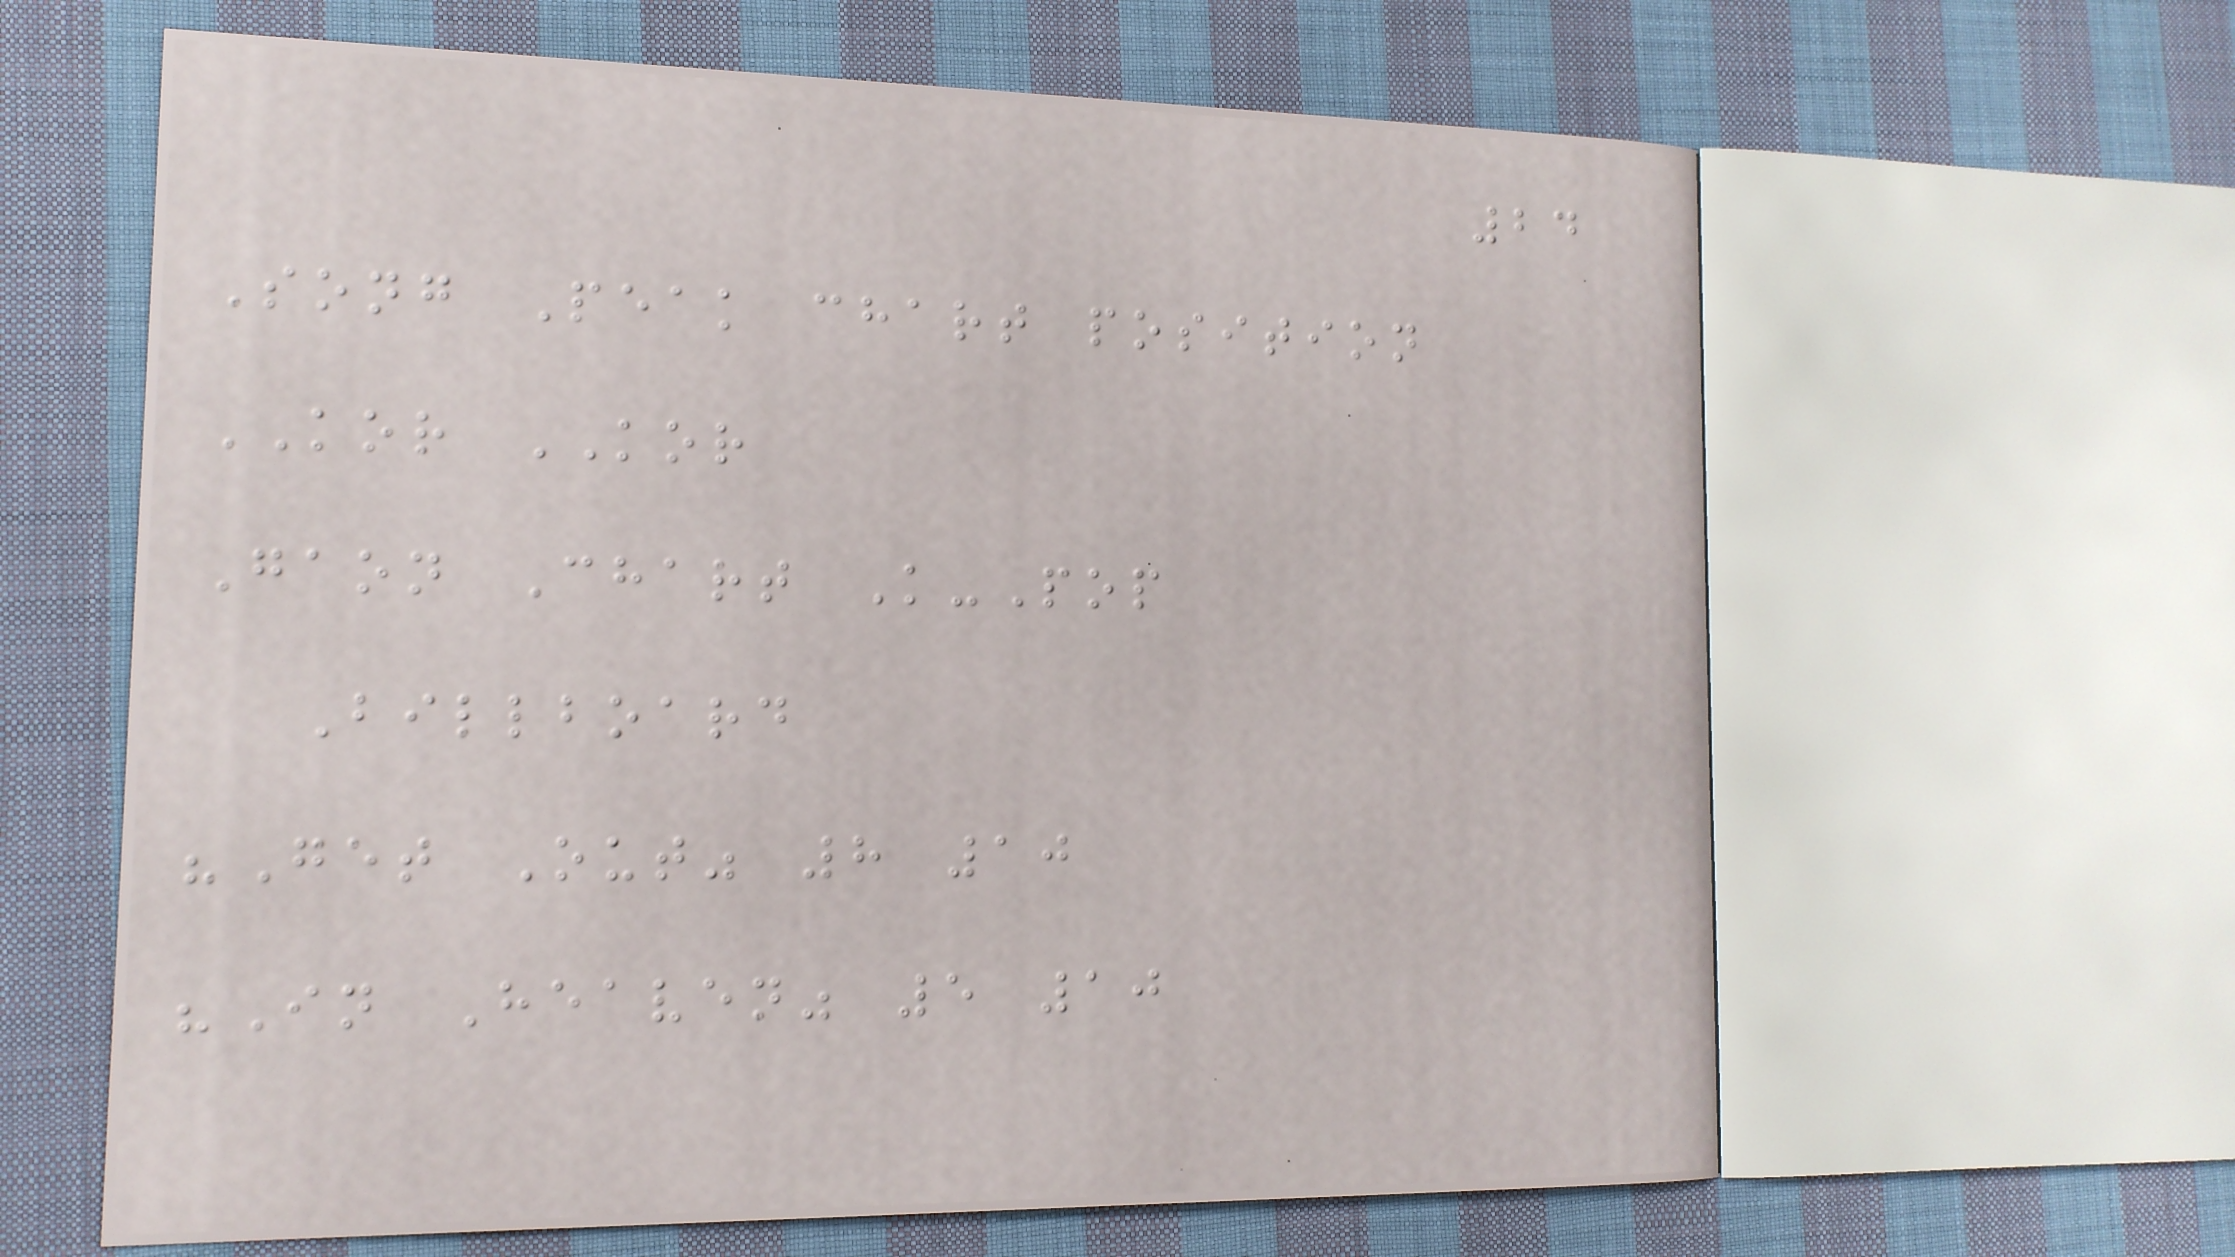24
Song Peak chart position
KOR KOR
Gaon Chart K-Pop
Billboard
"Get Out" 8 10
"In Heaven" 5 10
